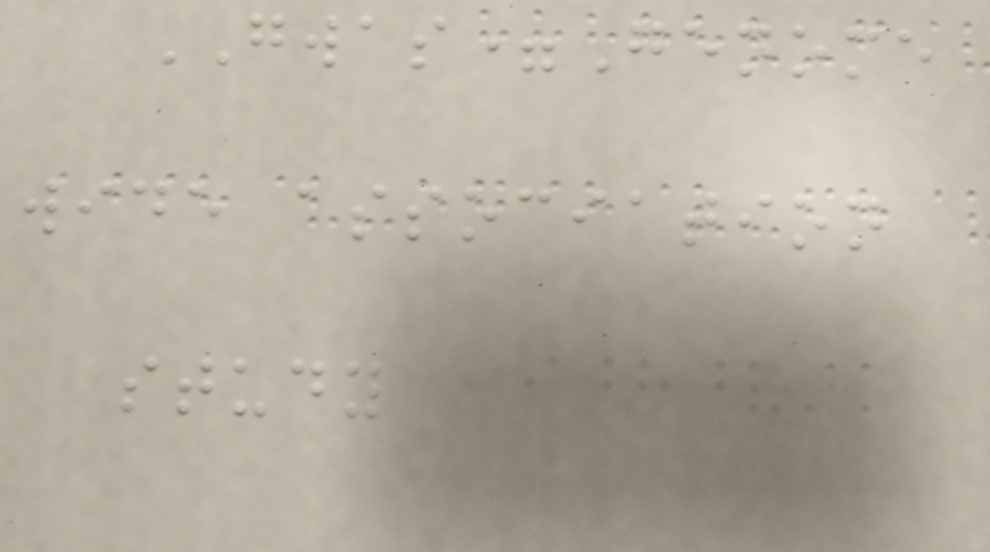GWAS=Genome
wide association
study
